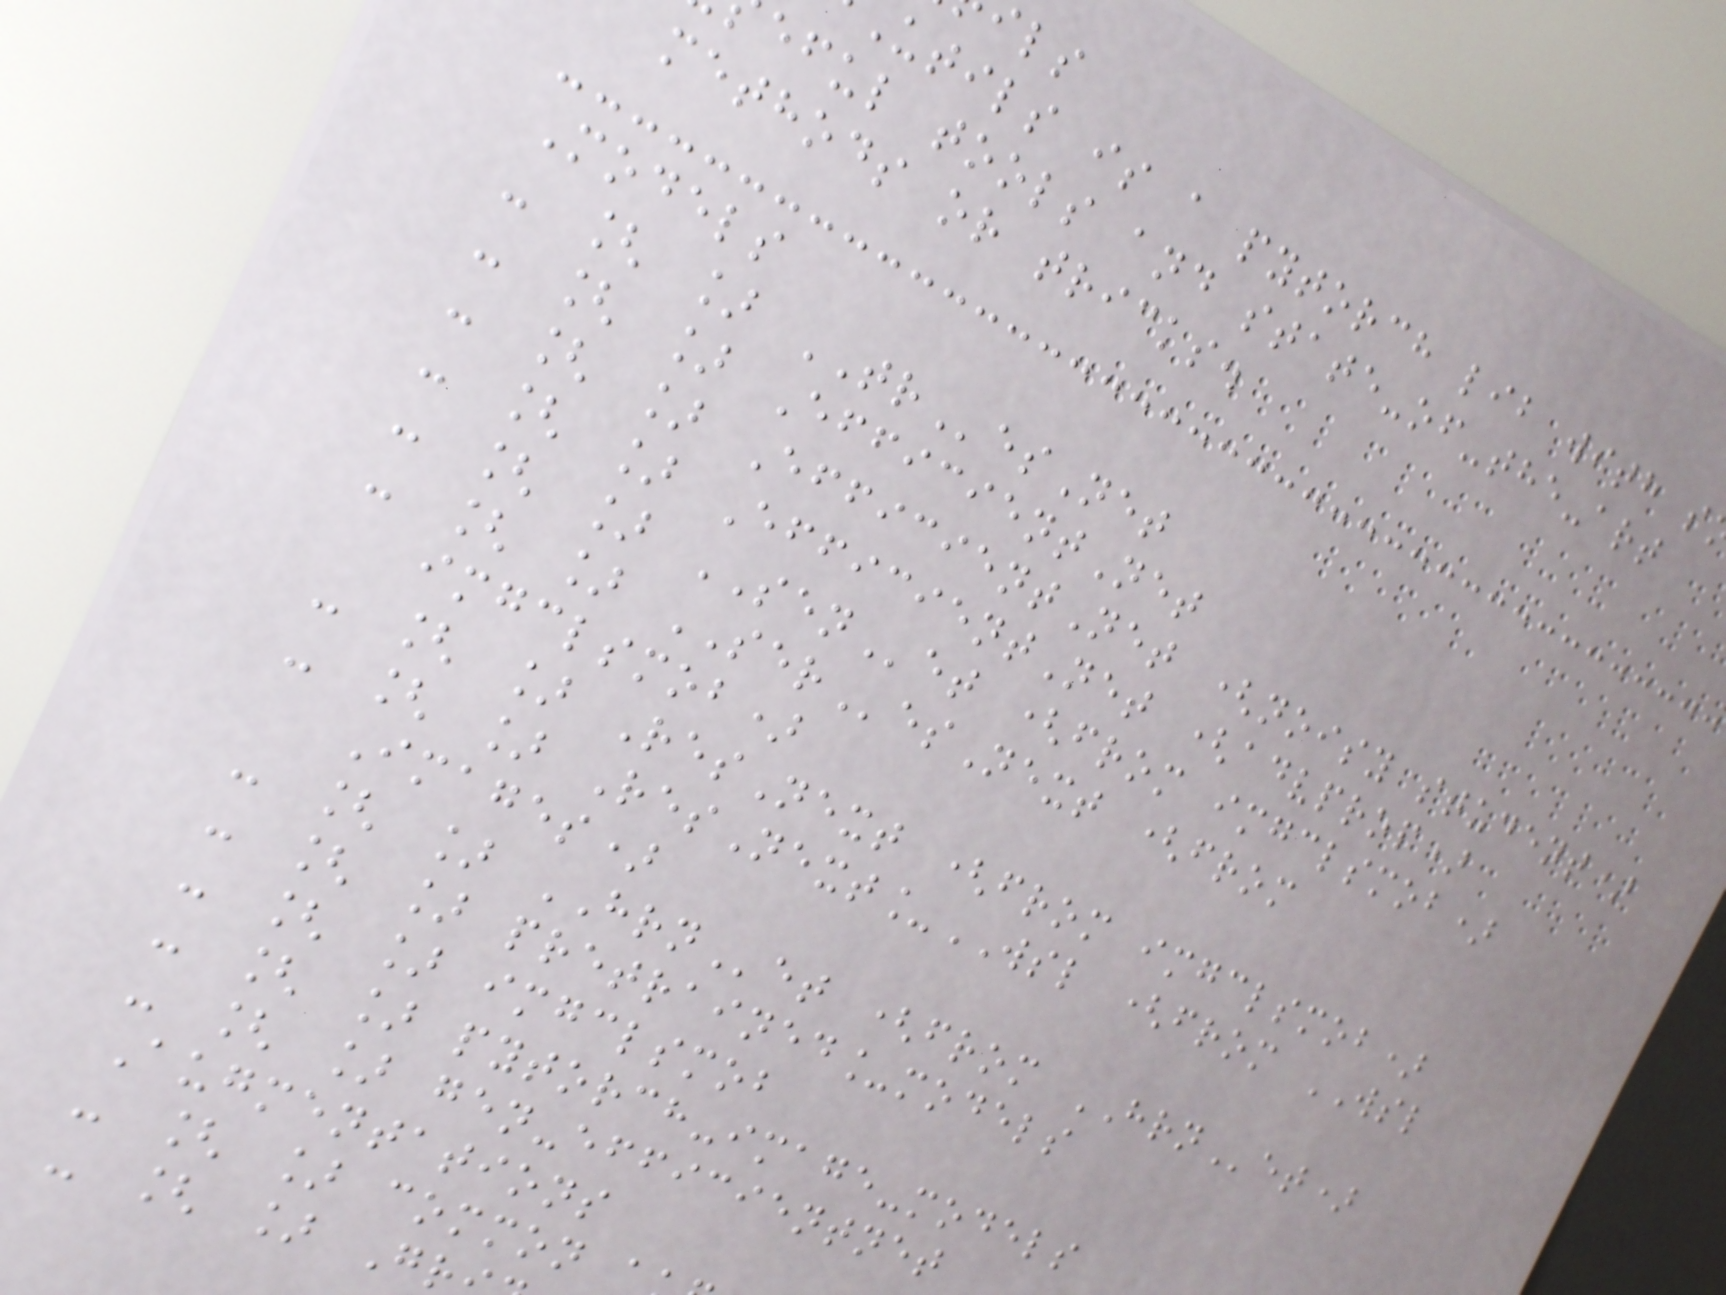utils is a pytorch lib with s
eful tools and state-of-the-art
methods or tricks.
Models
- [ ] TResNet
- [ ] EfficientNet
- [ ] EfficientNet (noisy student)
- [ ] EfficientNet (advprop)
- [ ] SENet (from imgclsmob)
- [ ] SEResNext (from
imgclsmob)
- [ ] ResNext (from imgclsmob)
- [ ] ResNext_WSL (from WSL
Images)
- [ ] HRNet (from HRNet)
- [ ] pretrained_models
- [ ] imgclsmob
- [ ] pytorch-image-models
- [ ] gen-efficientnet
Augmentations
- [ ] common
- [ ] Gr
